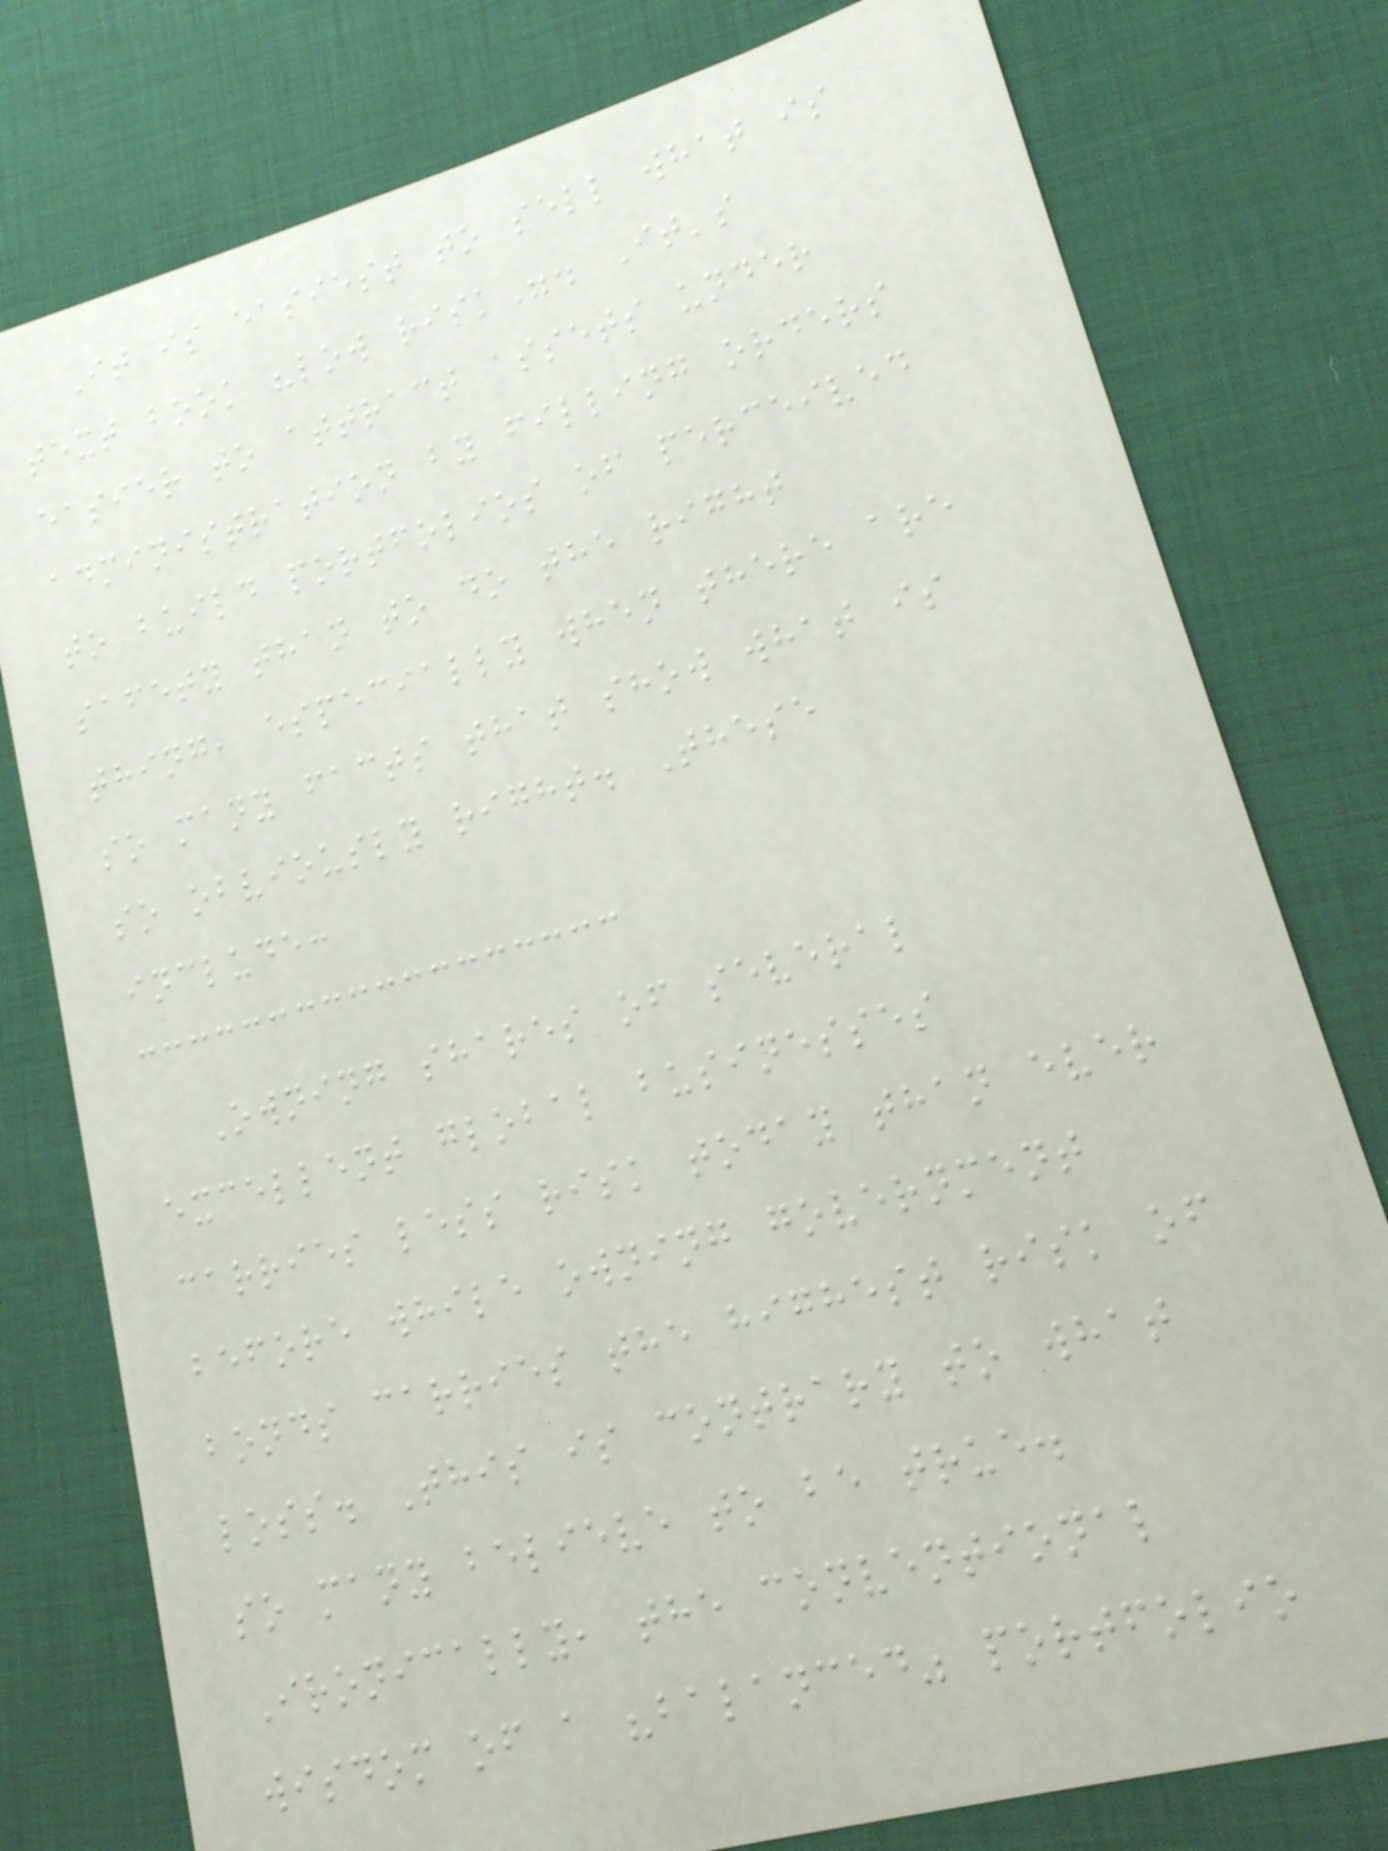It is easiest to sell what is
text book "low risk". It's
easier to attract assets under
administration by filling orders
to build portfolios of perceived
safety than to do the right
thing, especially when there are
so many facts that show what is
so obviously right. These
include:
Owning shares of several
excellent global businesses
carries less risk today than ever
before while owning government
bonds carries the highest risk of
loss. This is contrary to what
so many believe to be true.
Ironically, the conventional
wisdom of a "balanced" portfolio
